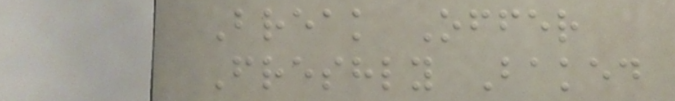Break Offer
Freshly Baked
